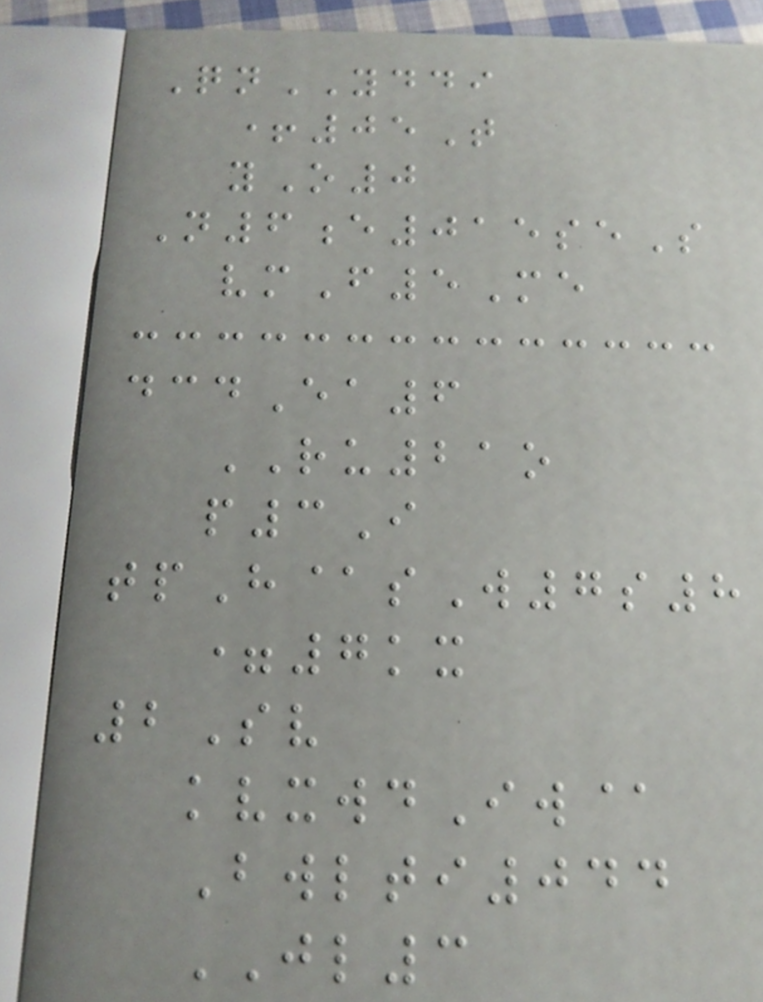QnYDDI
+05T
yO0
N6e015seS
vmF5Me
dcdEa6
RU21o
p3I
tpH@sW7s8
=7kx
2Sv
kvxwdIw@
Bwlti044
JL3
